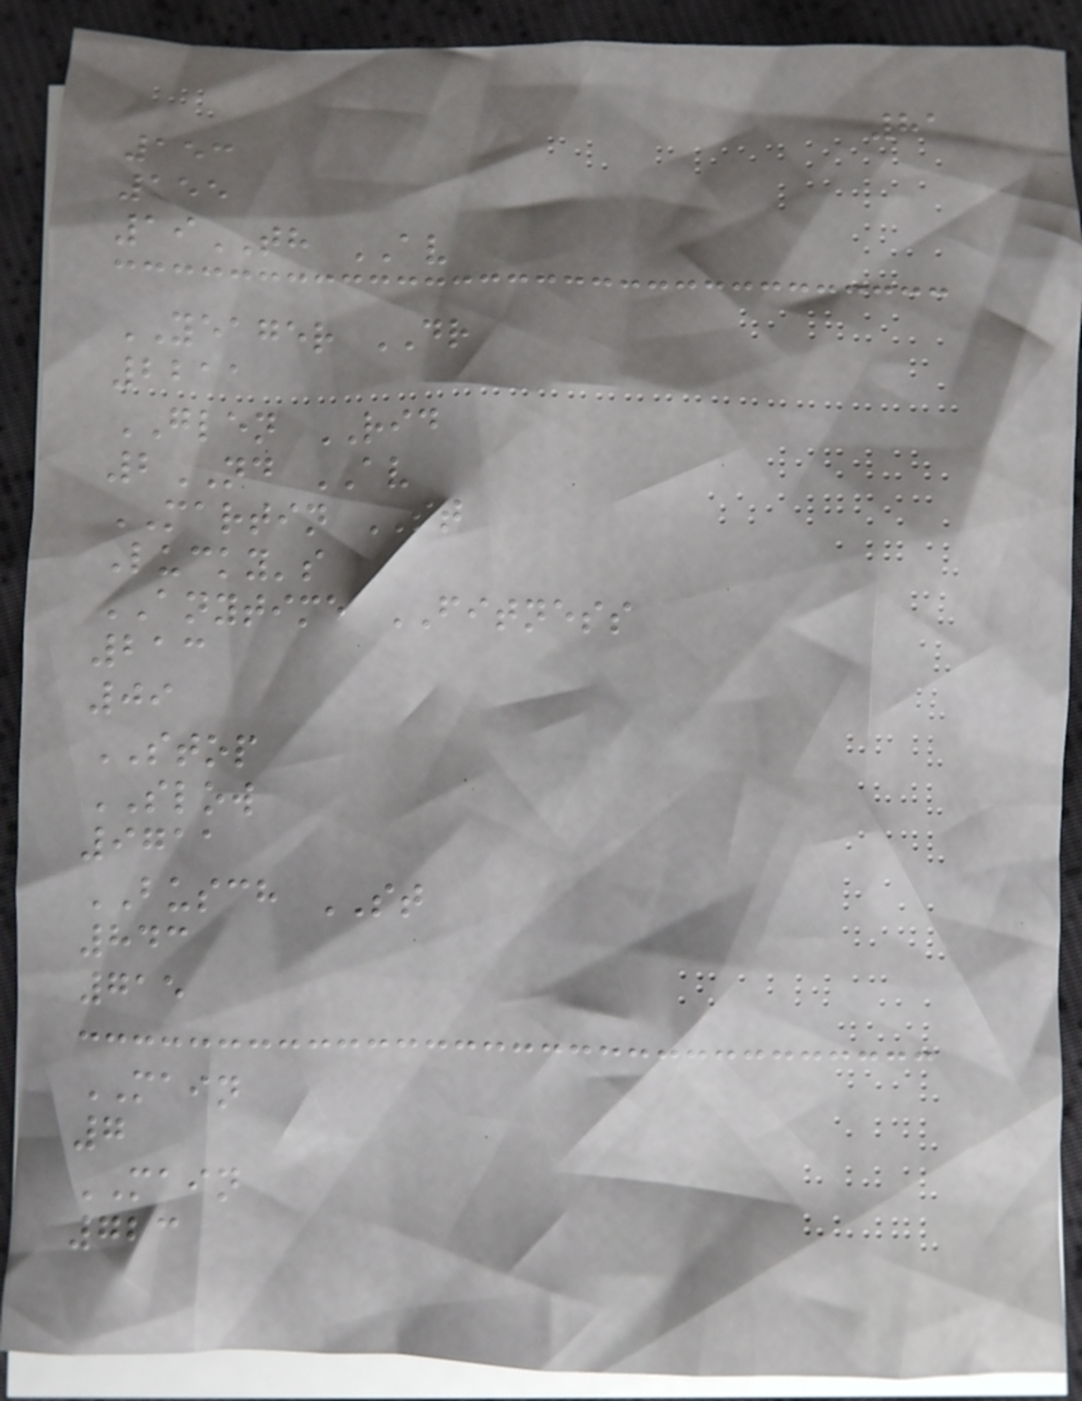81
153
155
19TH AV
YEAGER DR
2211
GLEN RID
2ND AV
MARTIN ST
Lucky's
ANYTIME FITNESS
213
09
STOP
SLOW
9711
BUSCH ST
843
715
MAIN
7
MAIN
723
